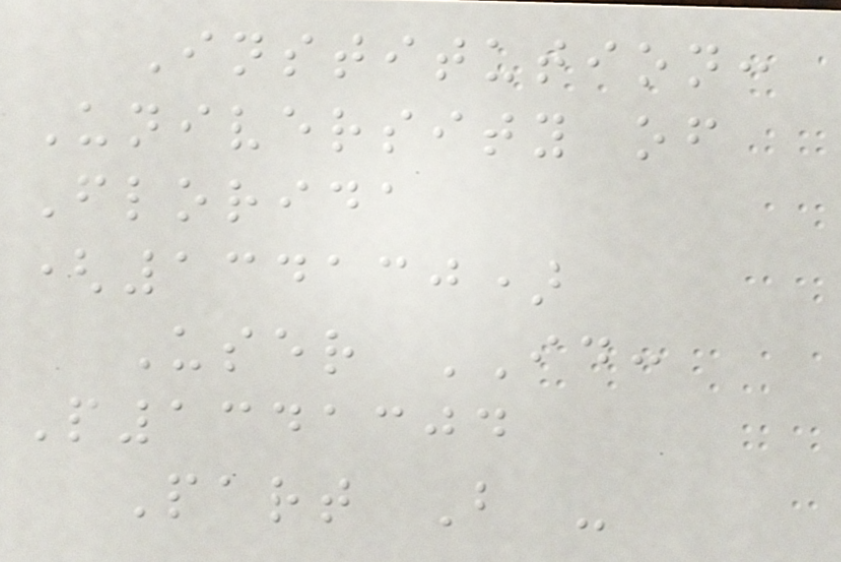Institution:
University of
Florida
(134130)
User ID:
P1341304
Part B -
